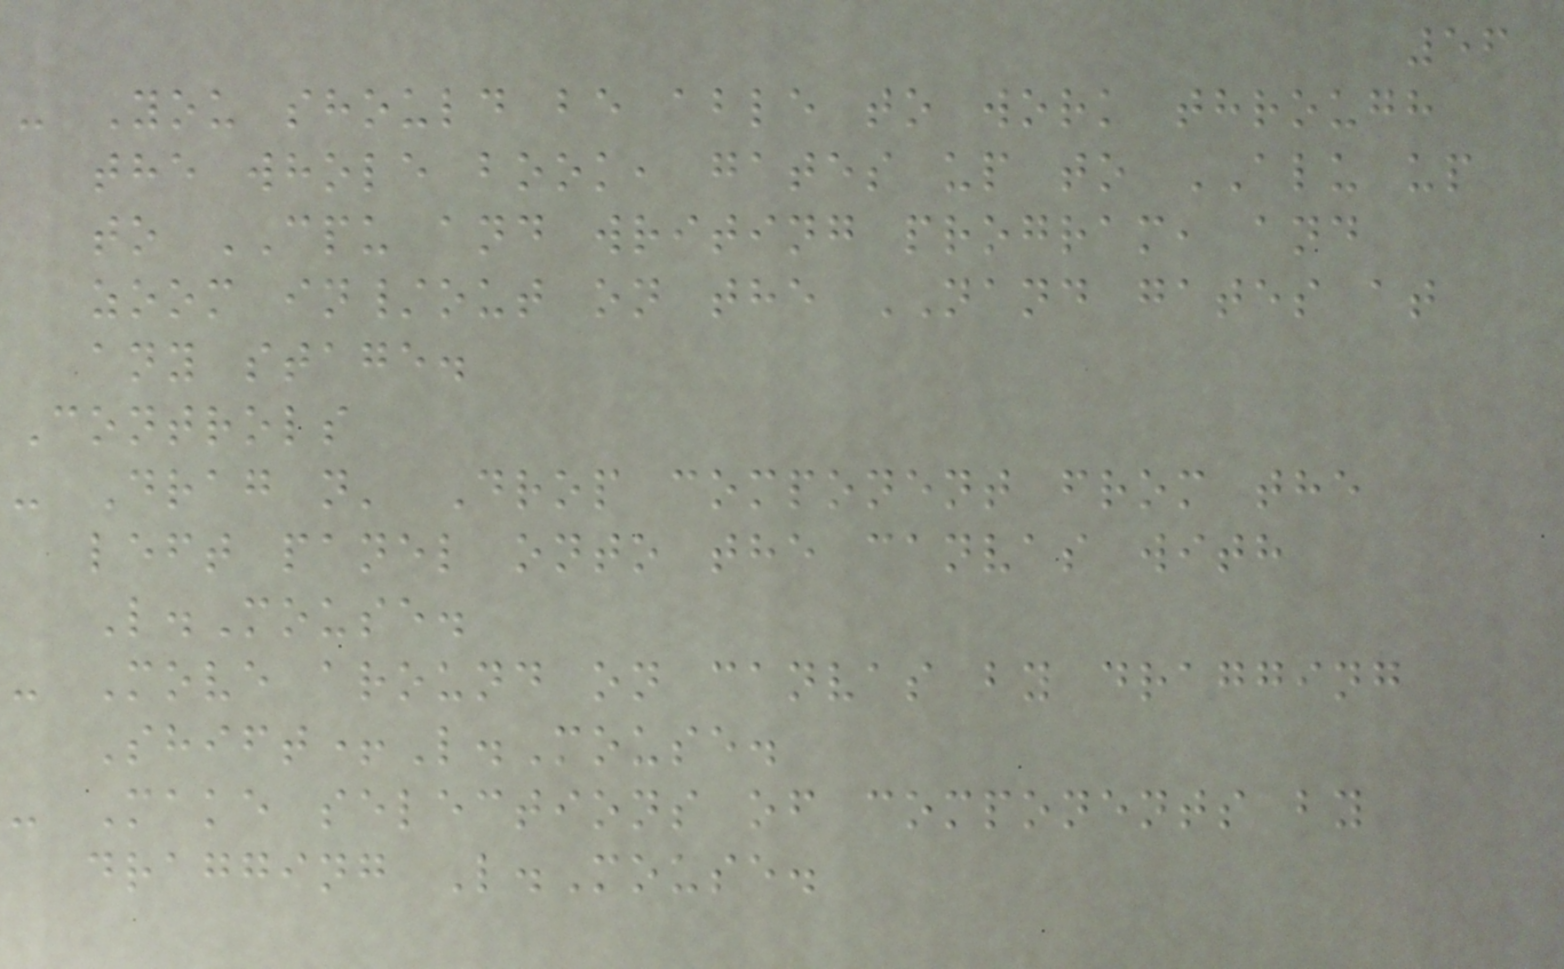56
- You should be able to work through
the whole book, gates up to ALU up
to CPU and writing program, and
zoom in/out on the NAND gates at
any stage.
Controls
- Drag n' Drop component from the
left panel onto the canvas with
L.Mouse.
- Move around on canvas by dragging
Shift+L.Mouse.
- Make selections of components by
dragging L.Mouse.
